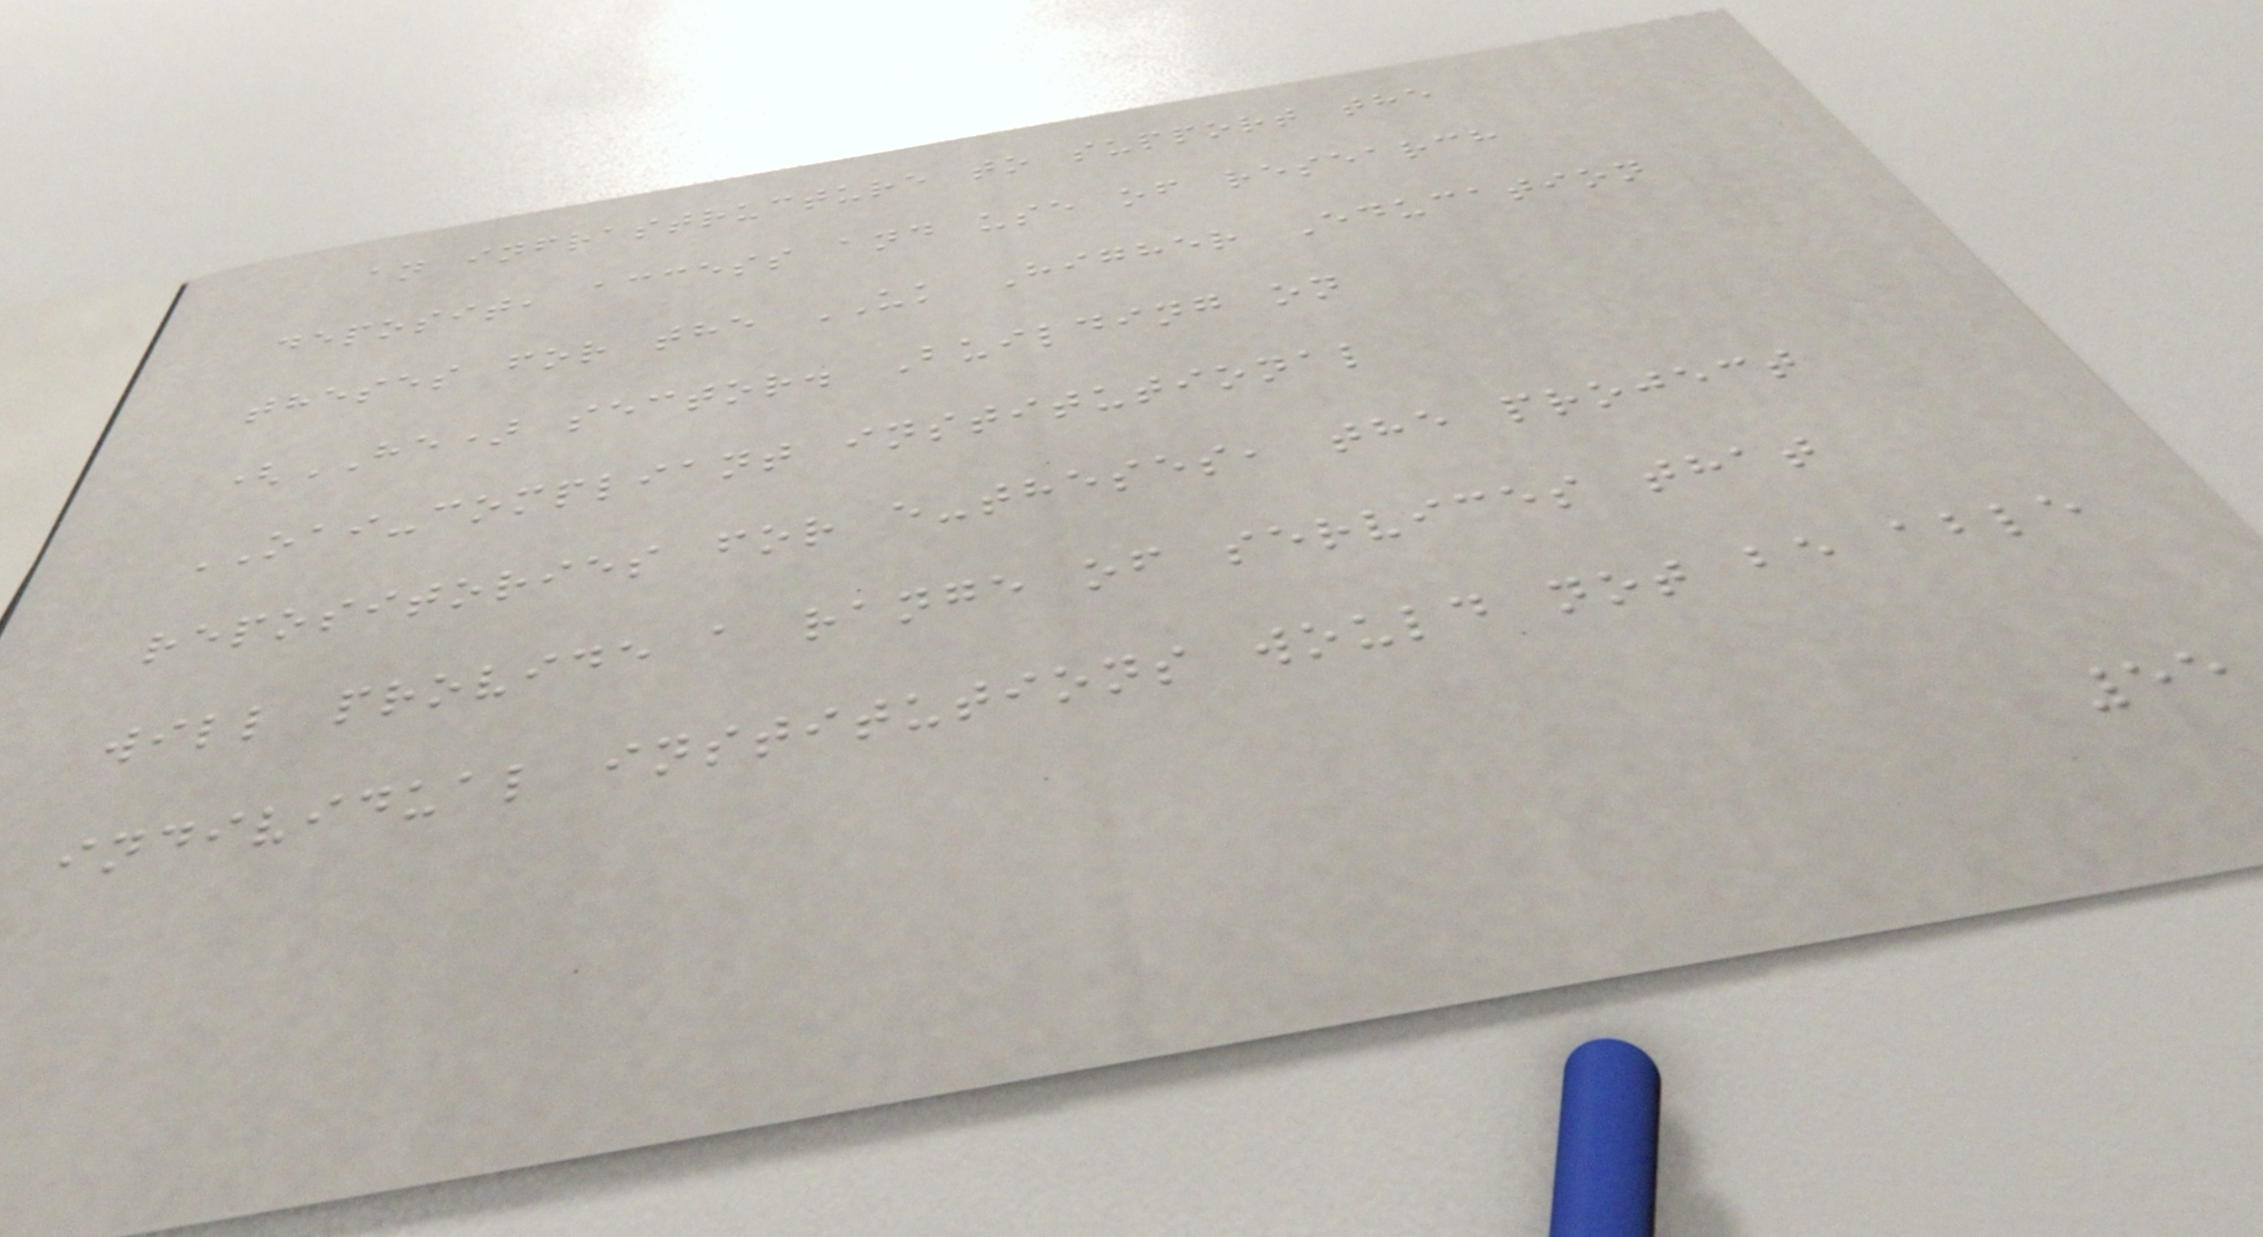an infrastructure to support the
deposit, access and use of research
theses for the UK Higher Education
(HE) sector. Building on
OAI-compliant institutional
repositories for e-theses, the project
will provide a range of services that
individual institutions would not be able
55
